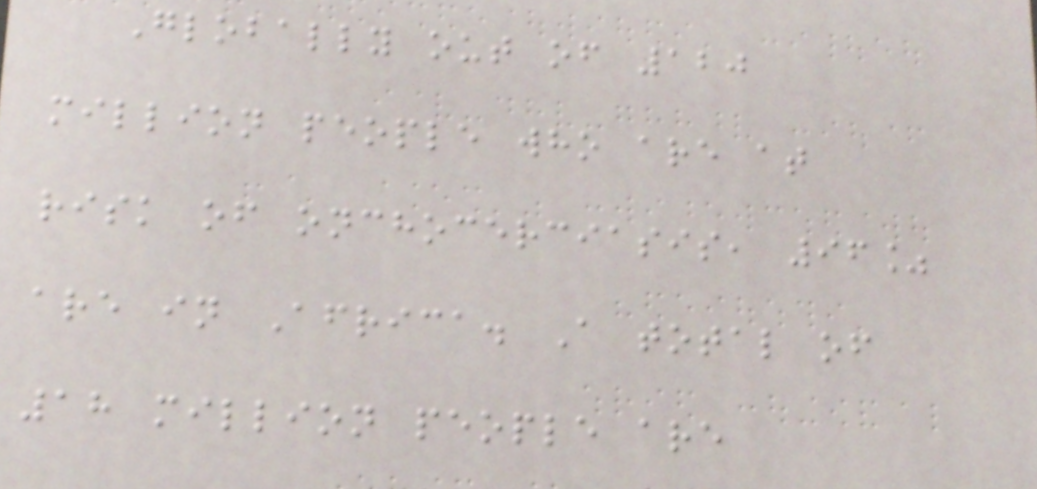Globally out of 120
million people who are at
risk of onchocerciasis, 96%
are in Africa. A total of
18 million people are
